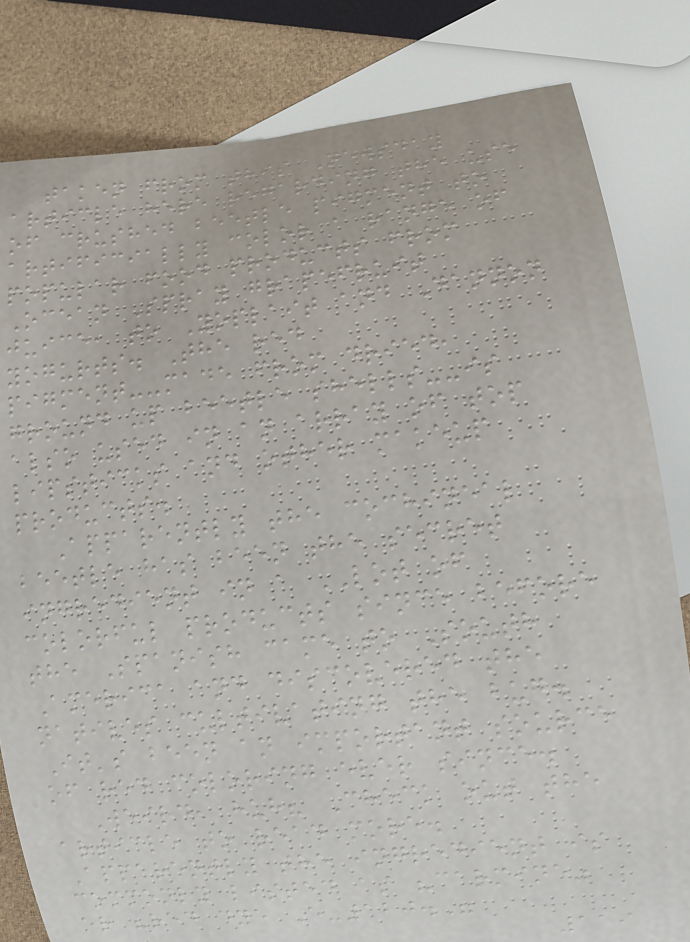taken from this Newsday
article here regarding the use
of crushed beetle pigment to
artificially color a range of
popular food products from
Ocean Spray grapefruit
juice, to Yoplait and Dannon
yogurts. The red
pigment--made from dried,
ground up beetle shells--is
also used in an array of top
lipsticks and other makeup
products.
Apparently the cochineal
beetle has been the secret
ingredient in a LOT of
colorful products since before
the Spanish came to South
America and discovered the
natives cultivating the bug.
It's been an important source
of red coloring ever since.
Weird, huh? Check out the
article to read more.
Apparently the ingredient is
commonly listed as "carmine"
or "red dye E-120."
119
